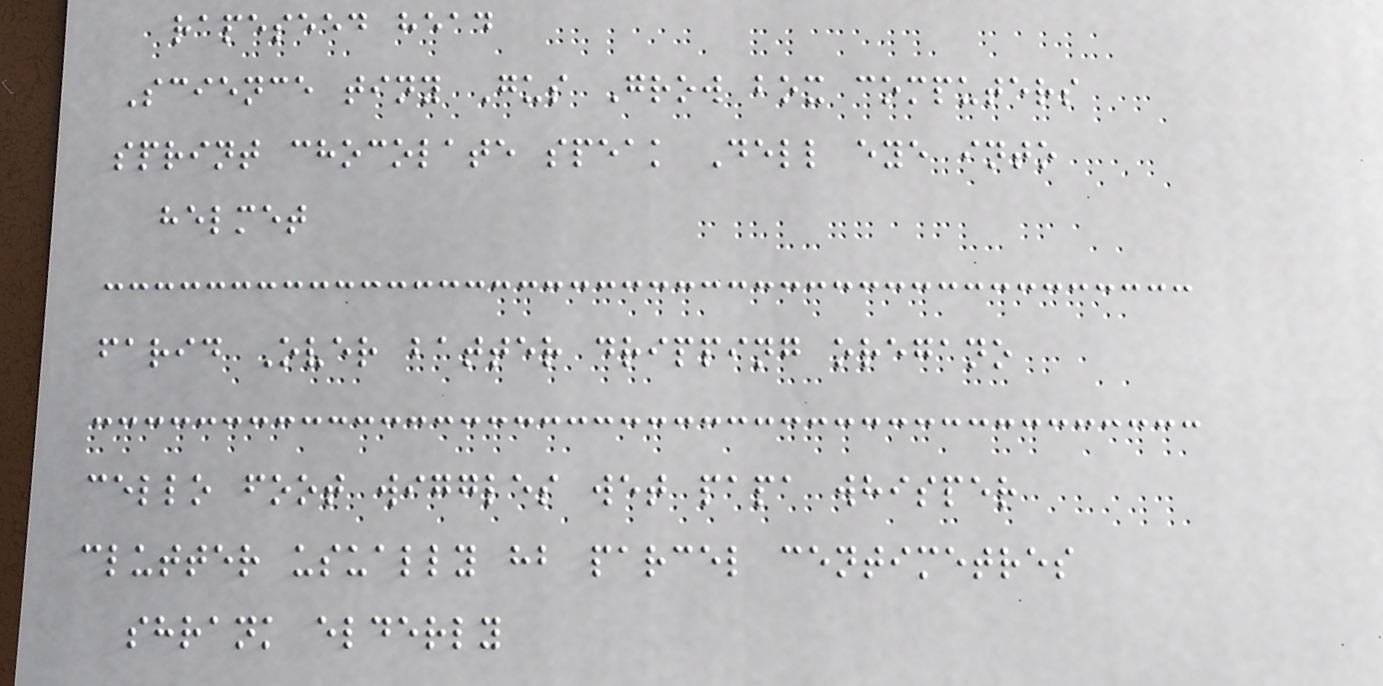rapeseed head
Science tiny Gus Grow box computers
sprint chocolate speak Dell eye into
helmet
farid Over batter dripping oregano
cello foot wiggles wet papa whisper
clutter usually hb parcel centimetres
shrank elderly
